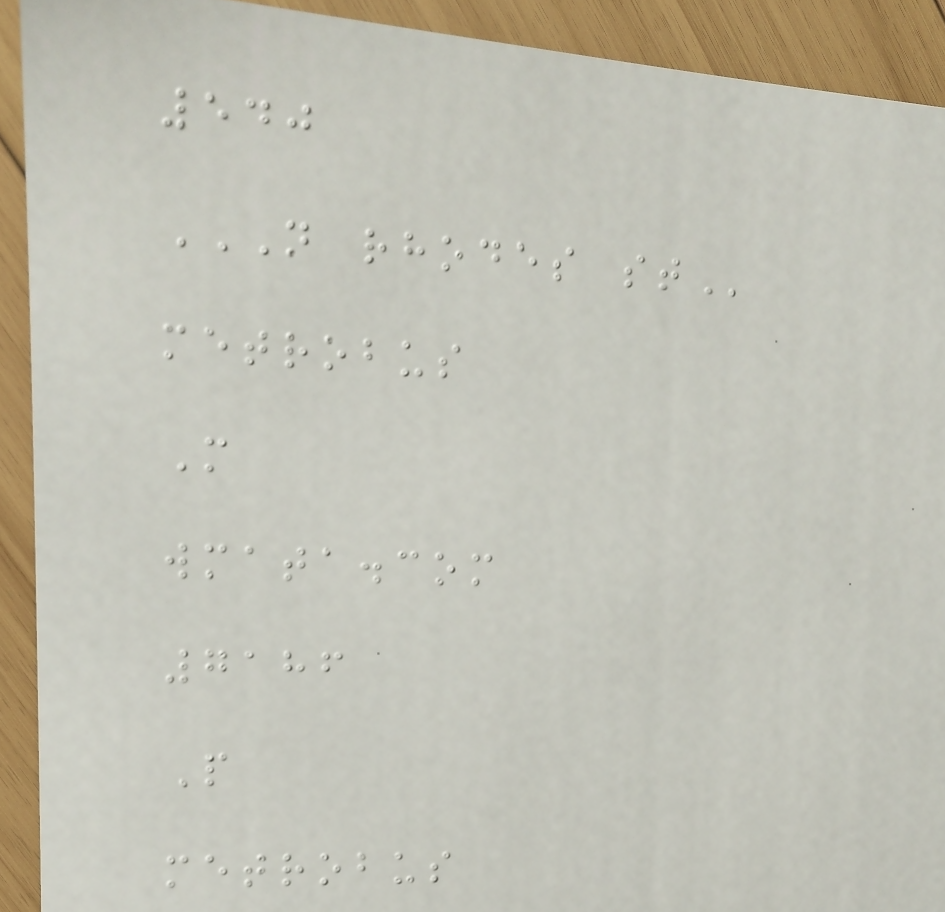540
N RHODES ST
metrobus
M
wmata.com
7186
P
metrobus
